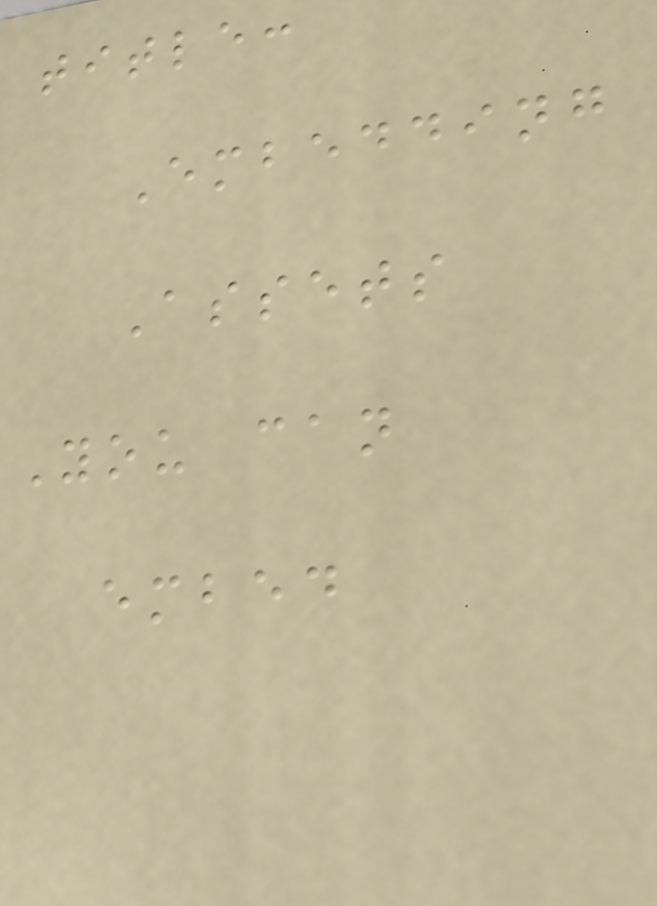title:
Embedding
Assets
You can
embed
